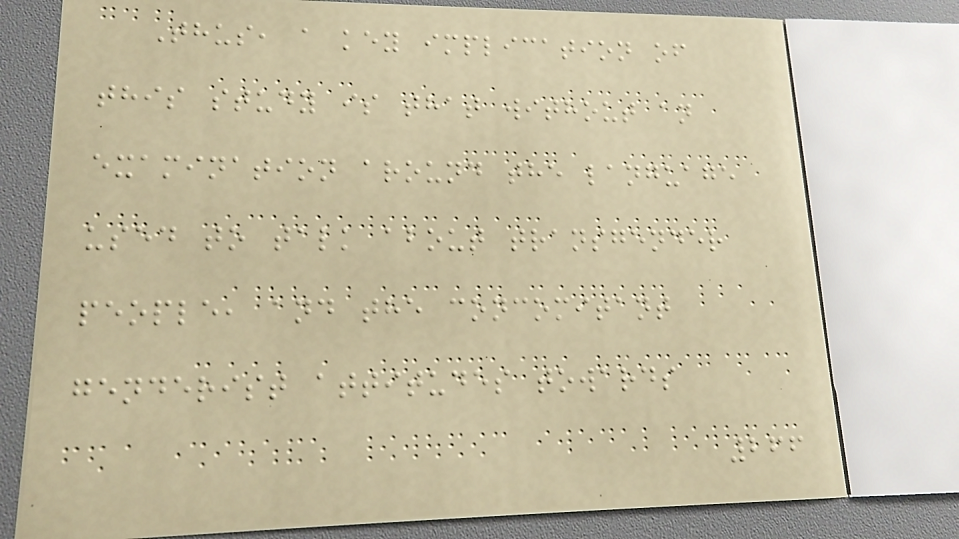Thus, a key implication of
this study is that without an
examination around the language
used to talk about transgender
people, and the concomitant
genderist attitudes towards
266
